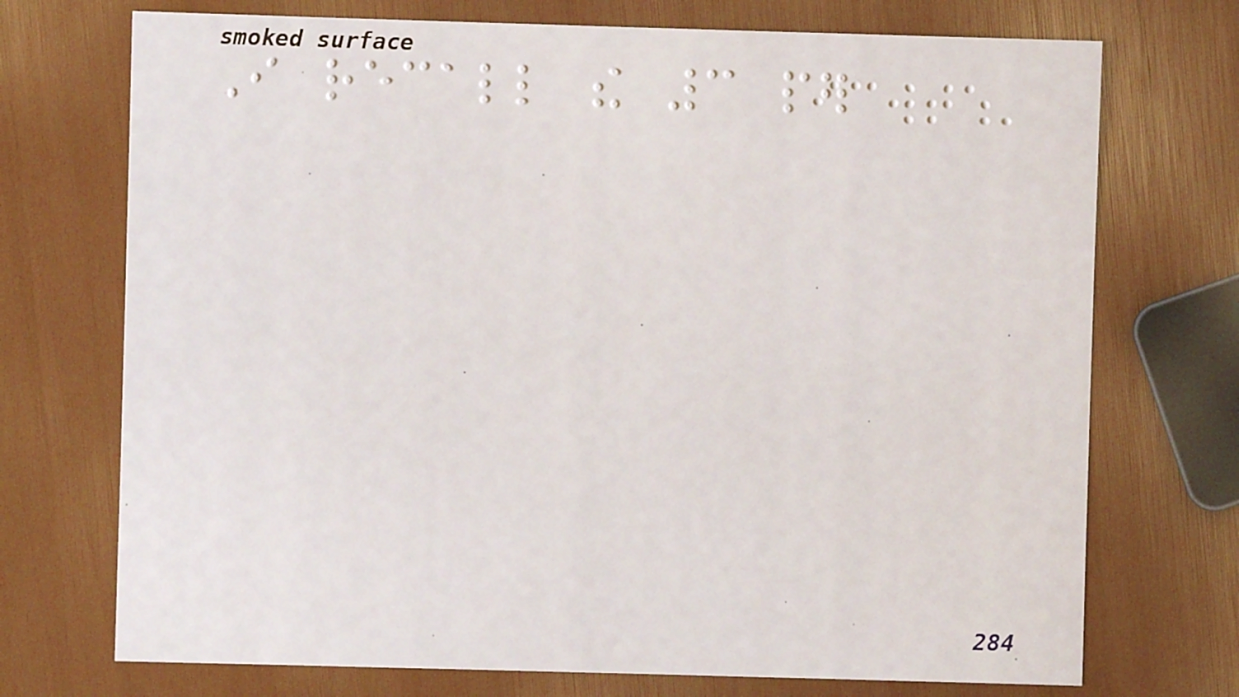I recall the 3 per
